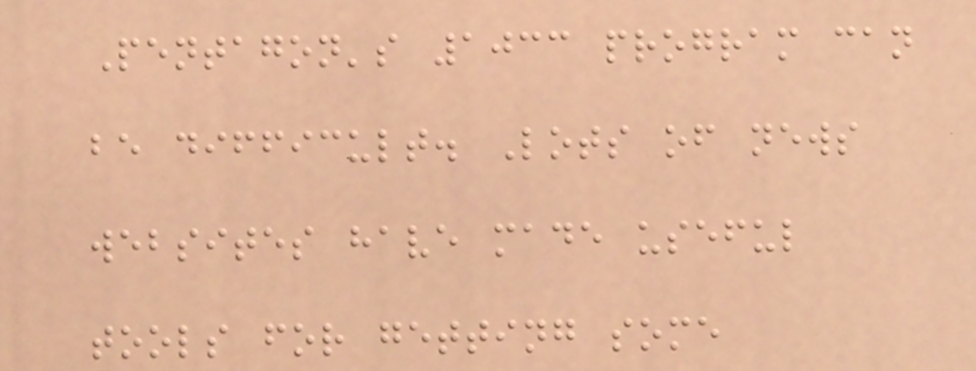Pentagon's 1033 program can
be difficult. Lots of news
websites have made useful
tools for getting some
